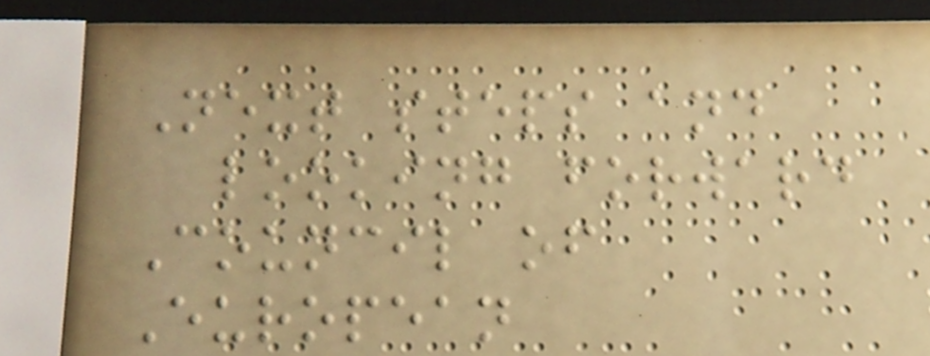Next steps and
looking forward
Council of
European
